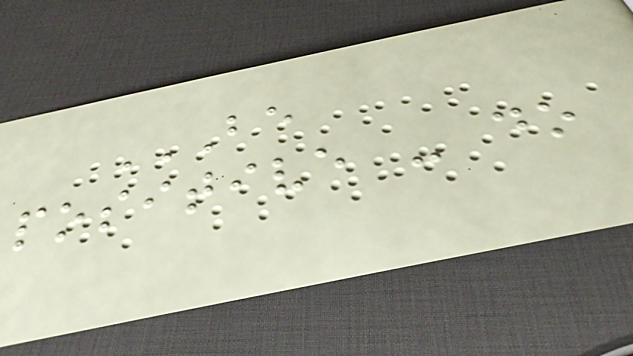BE
POSITIVE - DO
